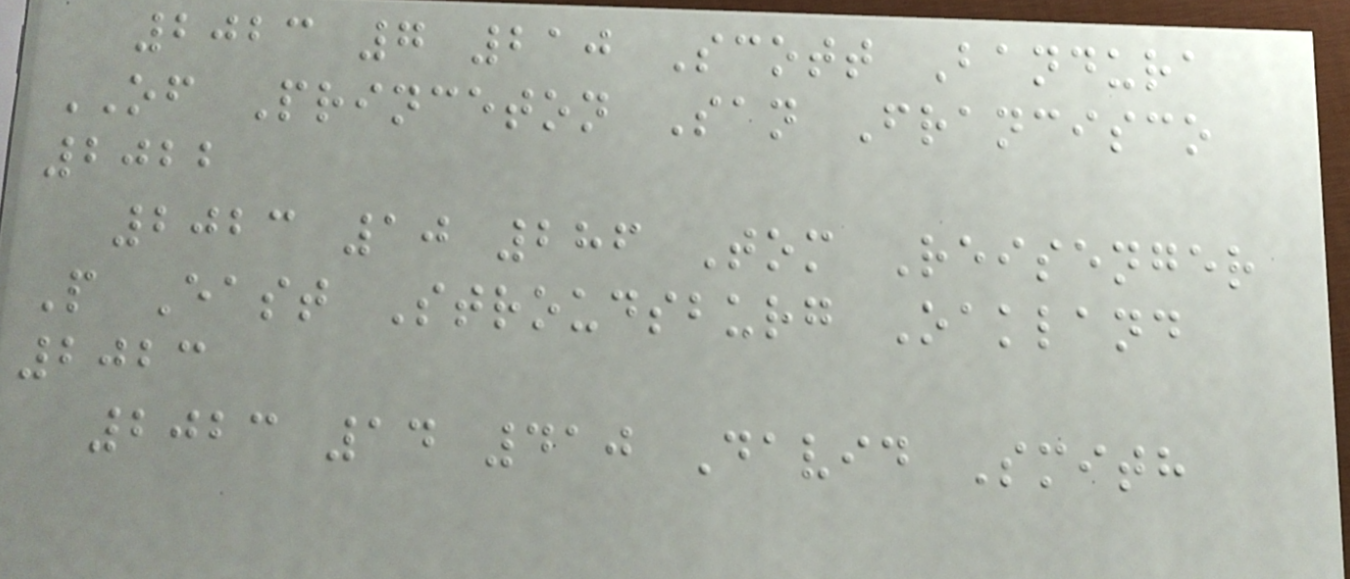2023 7 210 Scott Bandura
OF Princeton San Francisco
2022
2023 10 286 Tom Reisenger
P East Stroudsburg Oakland
2023
2023 14 410 David Smith
